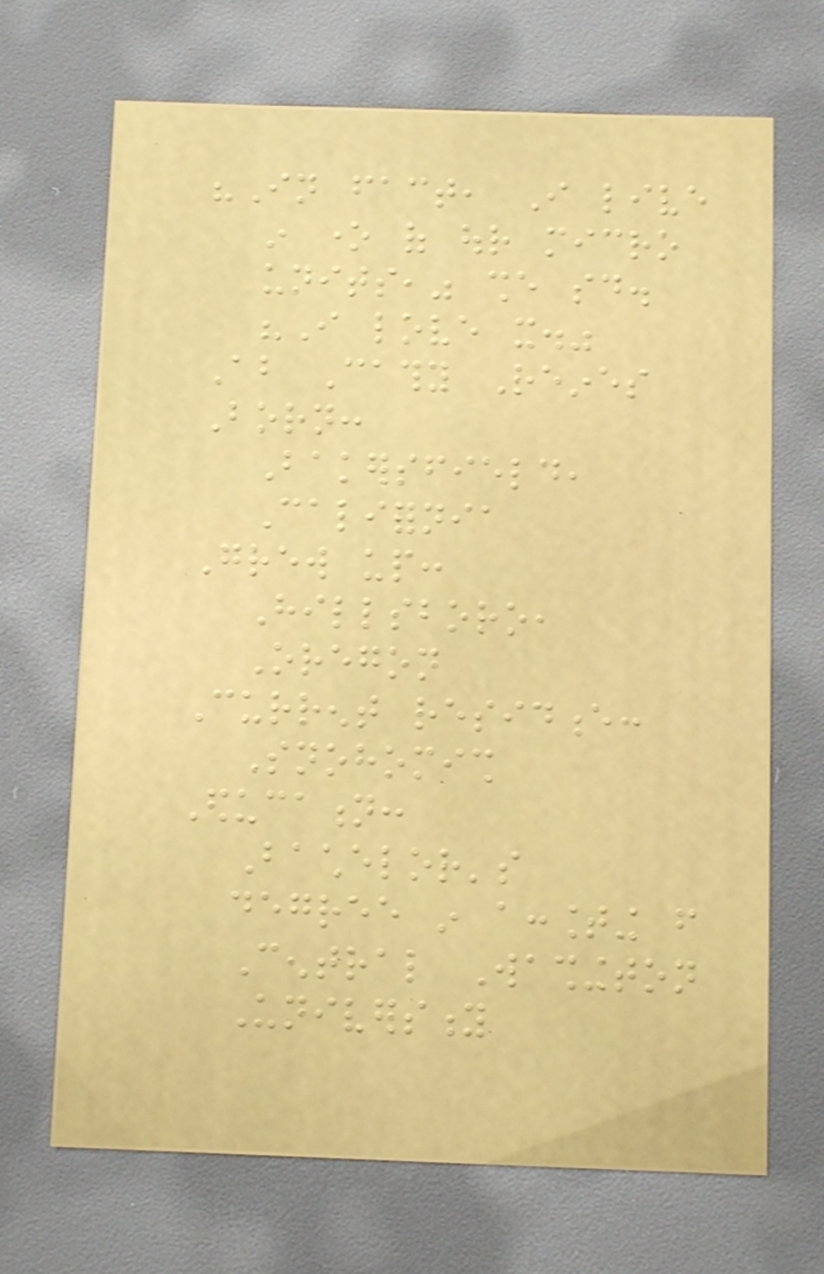"In fact, I live
in one of our micro
units," she said.
"I love it."
About Cathy Reines
Born:
Bakersfield,
California
Grew up:
Hillsboro,
Oregon
Current residence:
Snohomish
Education:
Bachelor's
degree in accounting from
Central Washington
University
